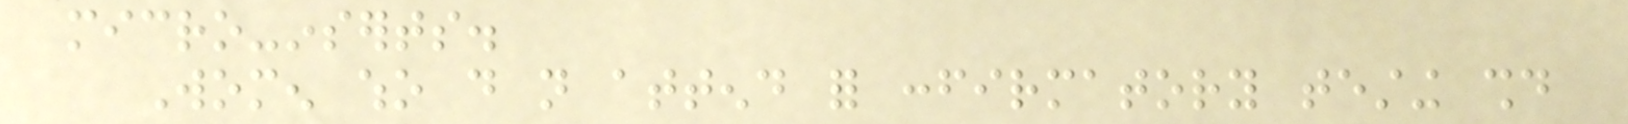micro-inserts.
Women who do not attend for confirmatory testing should
